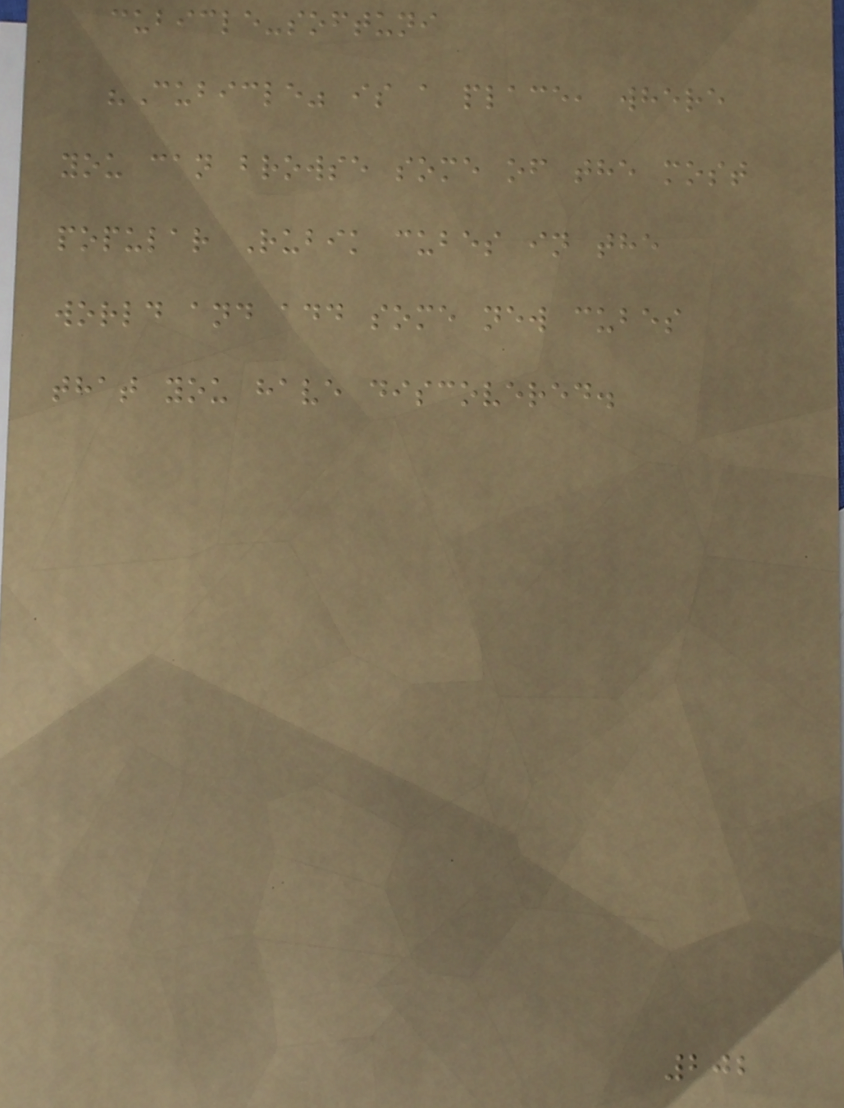cubicle-softuni
"Cubicle" is a place, where
you can browse some of the most
popular Rubik cubes in the
world and add some new cubes
that you have discovered.
202
